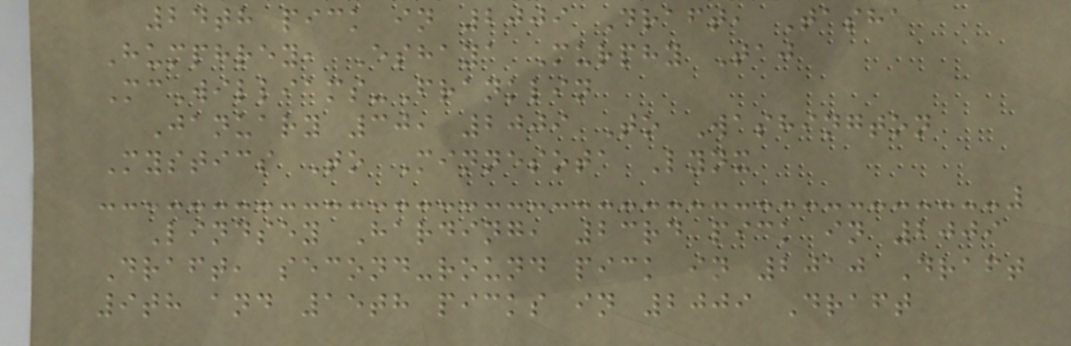24th pick in 2009 Draft, Tasha
Humphrey, Eshaya Murphy Taj
McWilliams-Franklin
January 30, 2009 To Washington
Mystics To Minnesota Lynx
Lindsey Harding, 23rd pick in 2009
Draft, second-round pick in 2010 Draft
9th and 15th picks in 2009 Draft
